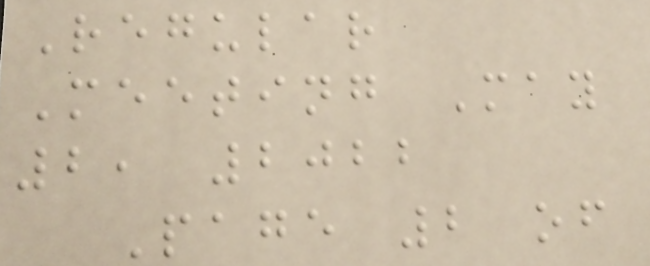Regular
Meeting May
2, 2022
Page 2 of
